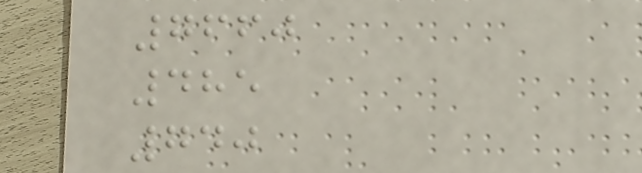7660
485
740
